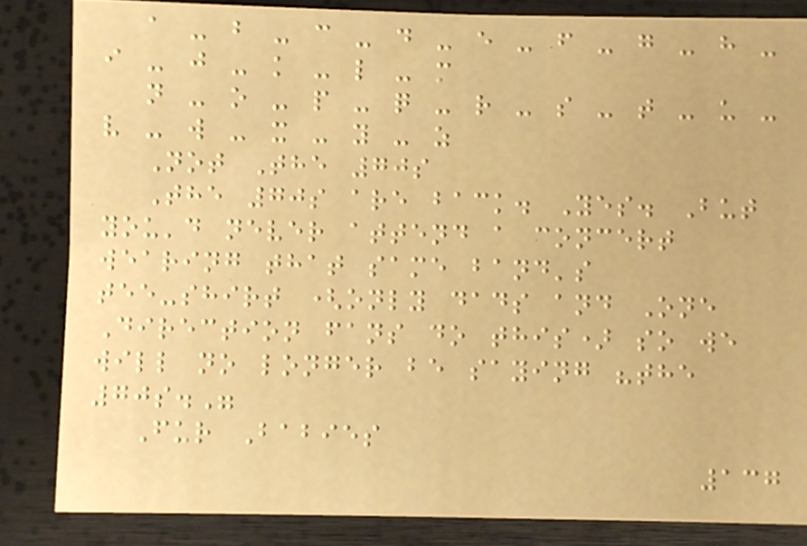a - b - c - d - e - f - g - h -
i - j - k - l - m
n - o - p - q - r - s - t - u -
v - w - x - y - z
Not The 70s
The 70s are back. Yes. But
you'd never attend a concert
wearing that same band's
tee-shirt (only dads and One
Direction fans do this) so we
will no longer be saying "the
70s."
Fur Babies
137
